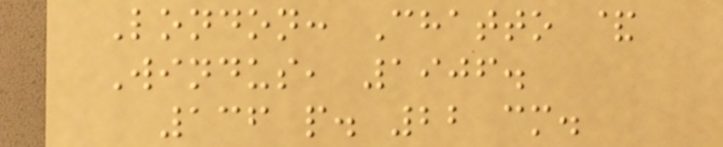London: Chatto &
Windus, 1906.
136 p. 22 cm.
